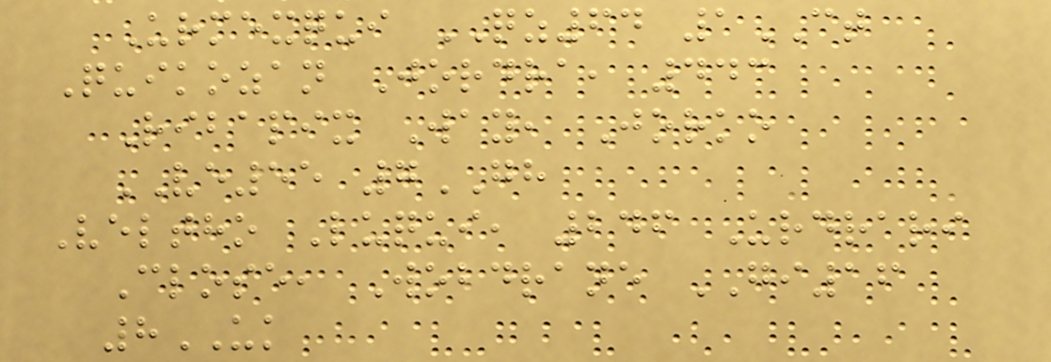Urmexqui QZ64 1CT
Quikozan Jordra, 443
Ribapix Way, Jorko
VE55 7GH
Veltho Luqui, 246 Urdrari
Close, Wobdrane GI16
8UK
